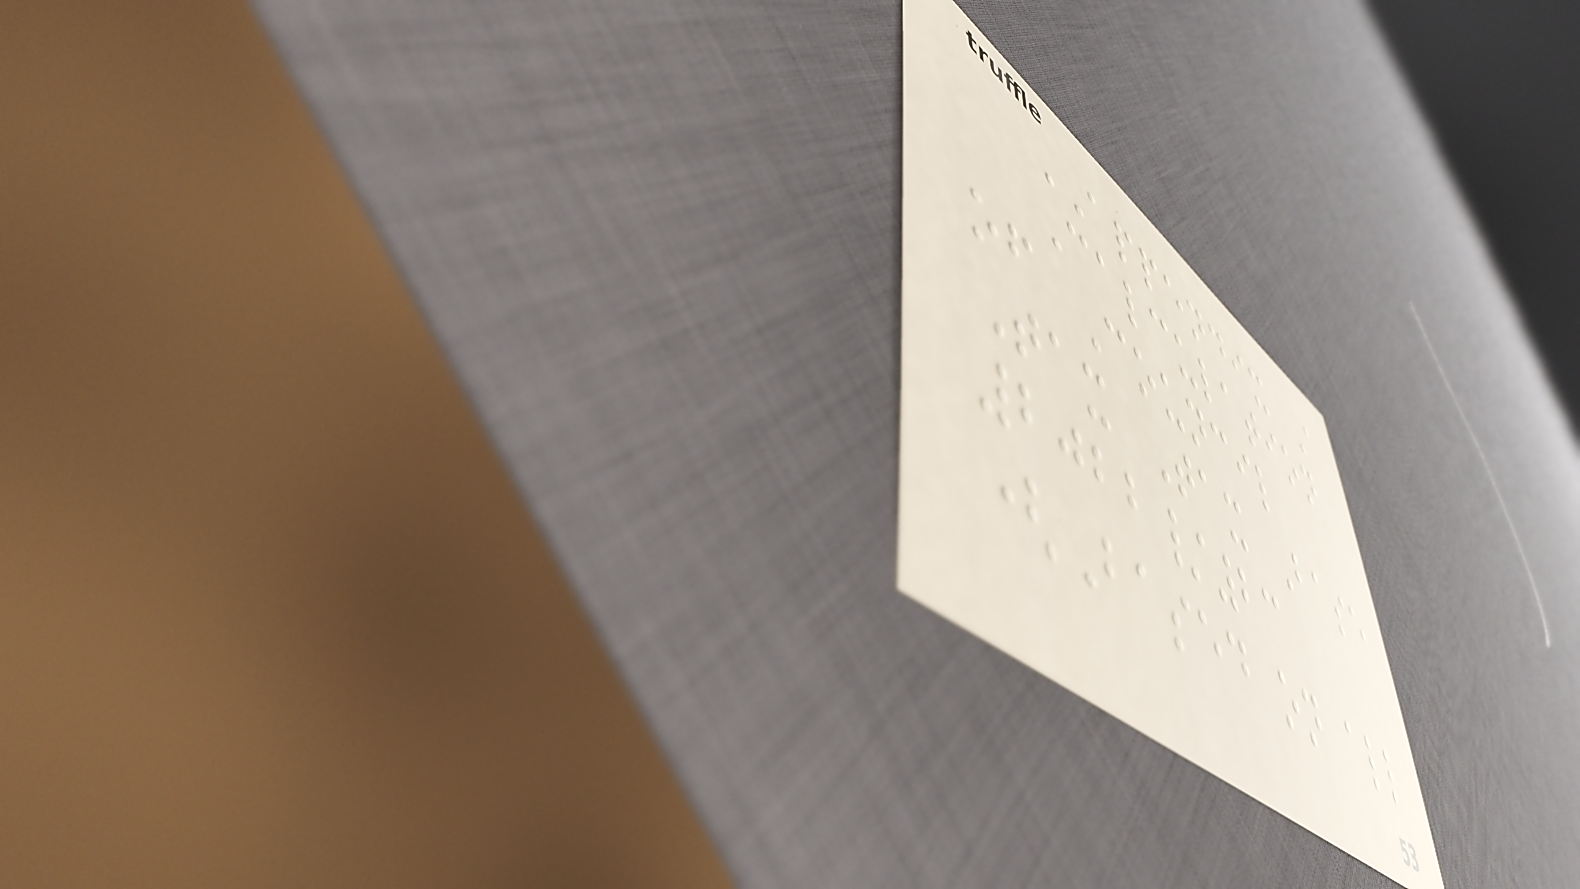APPENDIX A
Calculation
of Council
Tax Tax Base
2022/23
(Based on all
